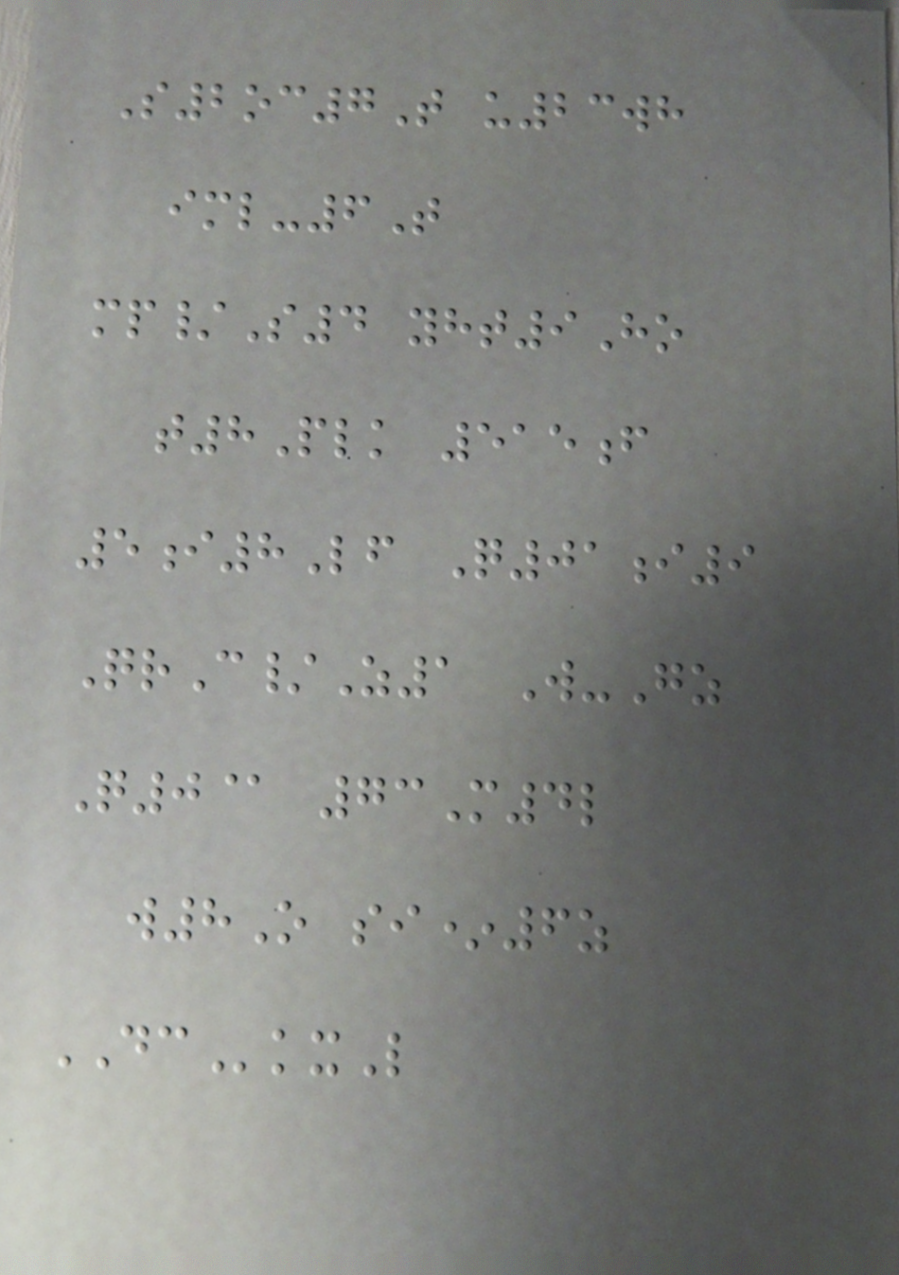S2oc7T u23wh
iml-6T
mp/S4 yht9Ho
t8Plk 515f
5i8Lf Q01i9
QrC/Z1 W-Gz
Q0@ 73M4l
w8O si*6z
DCkxL
